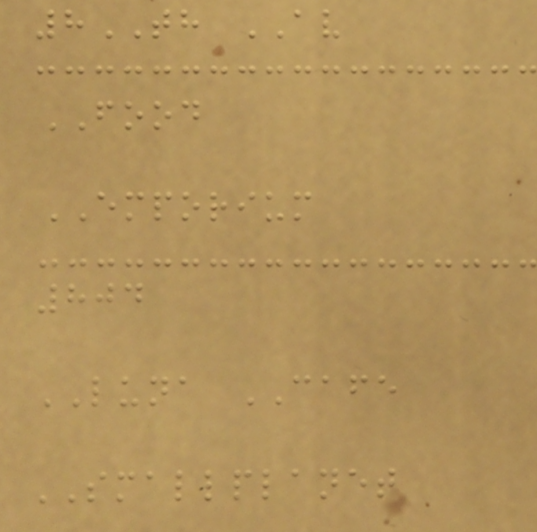8TH AV
FOOD
EMPORIUM
804
LUNA CAFE
SMALLPLANET
